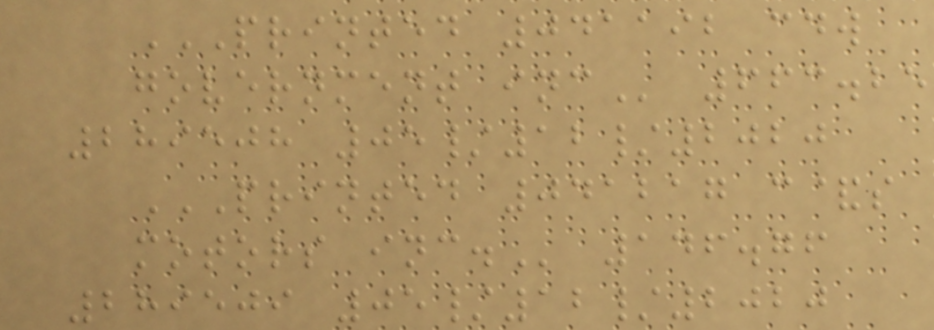PRINTED 041192 CDW
GOVERNMENT INC 663.25
289508 05/12/2020
PRINTED 041217 C&S
MOTORS INC. 146.76
289509 05/12/2020
